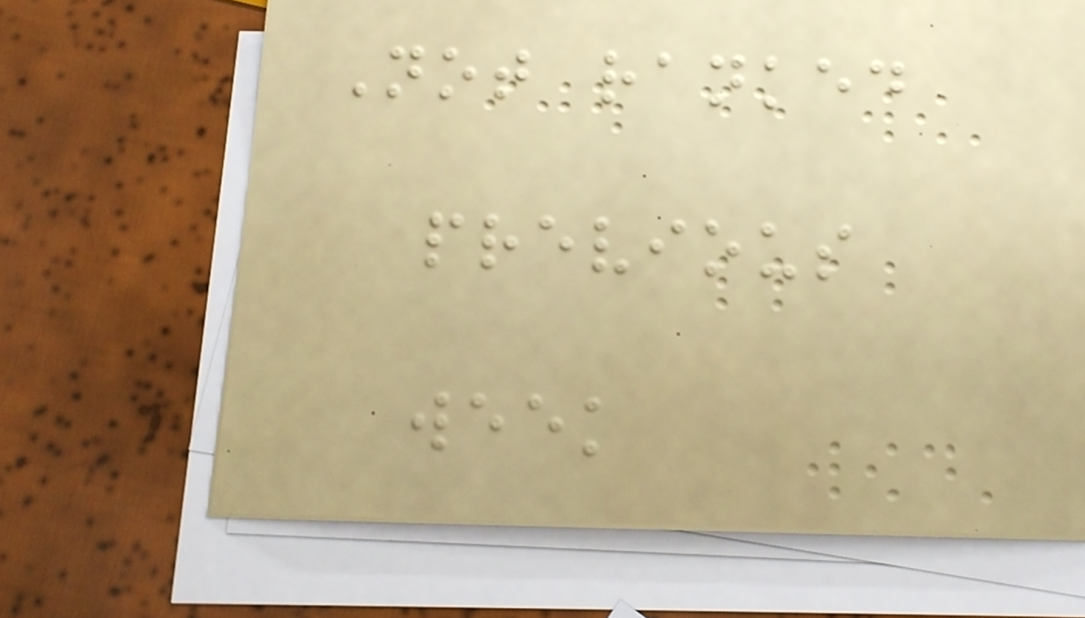Not ranked
previous
week
